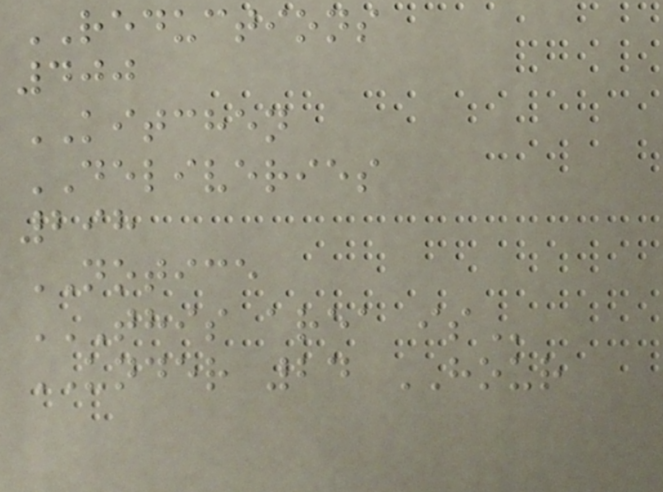REDUCTIONS
400
KITCHEN
DELIVERIES
298
NOTICE
THIS AREA IS
UNDER 24 HOUR
